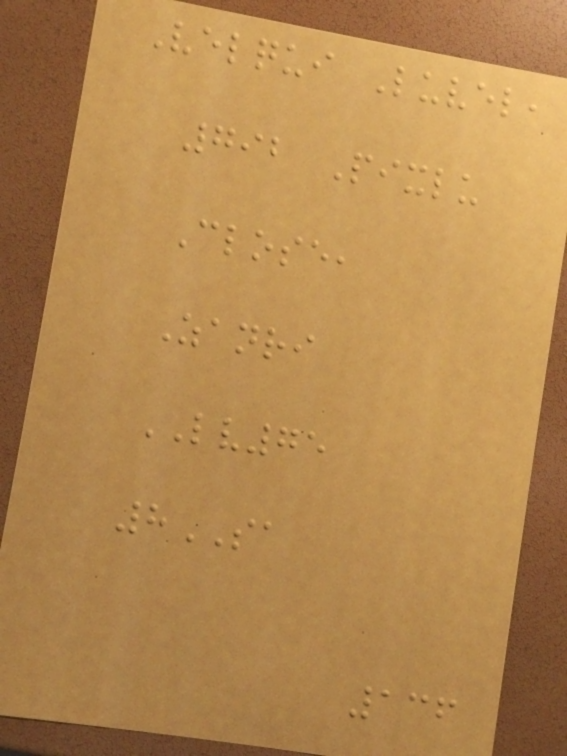Velqui Luvel,
792 Pixlu
Close,
Zanri
LV75
8SA
136
